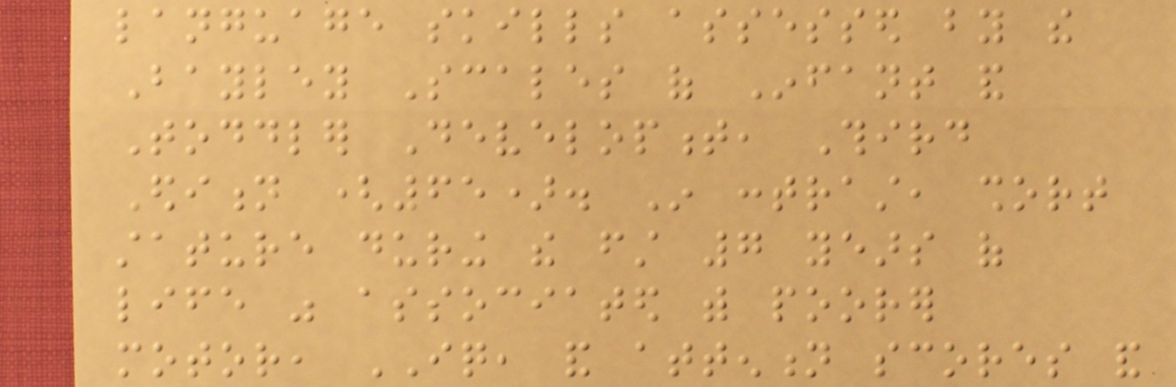language skills assessed by the
Bayley Scales of Infant and
Toddler Development, Third
Edition (65). In contrast, short
stature during the first 7 years of
life was associated with poorer
motor, IQ, and attention scores and
